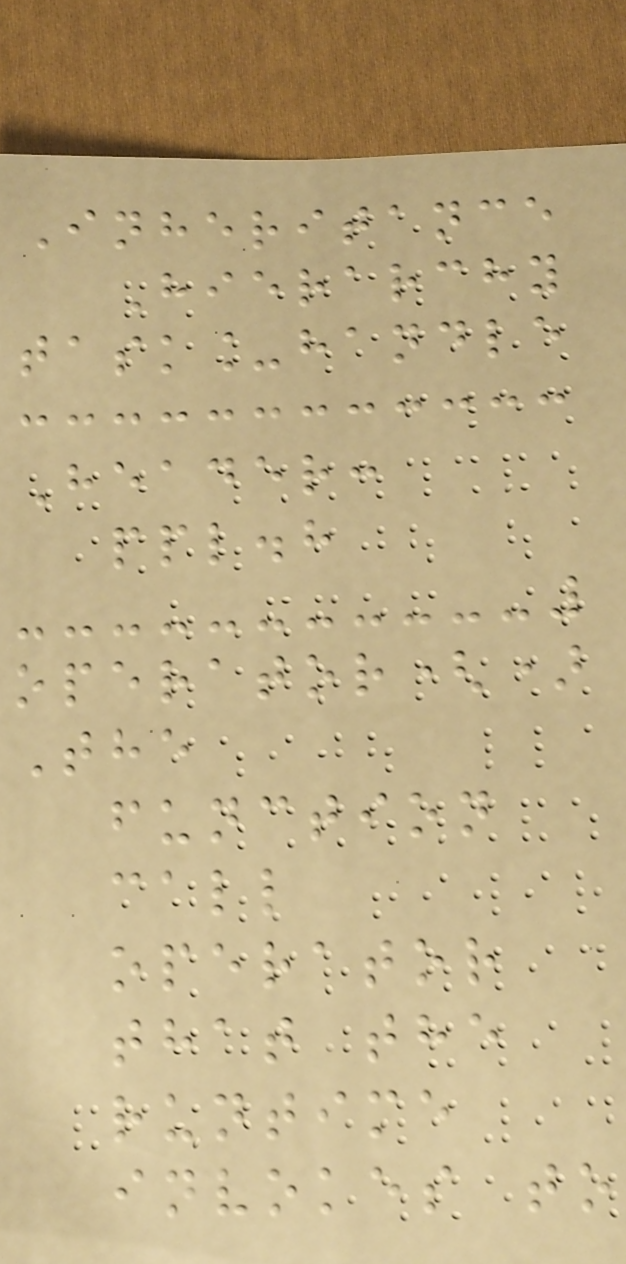Inheritance
Hierarchy
task_handle
Header:
ppl.h
operator()
The
function
call
operator
that the
runtime
invokes to
